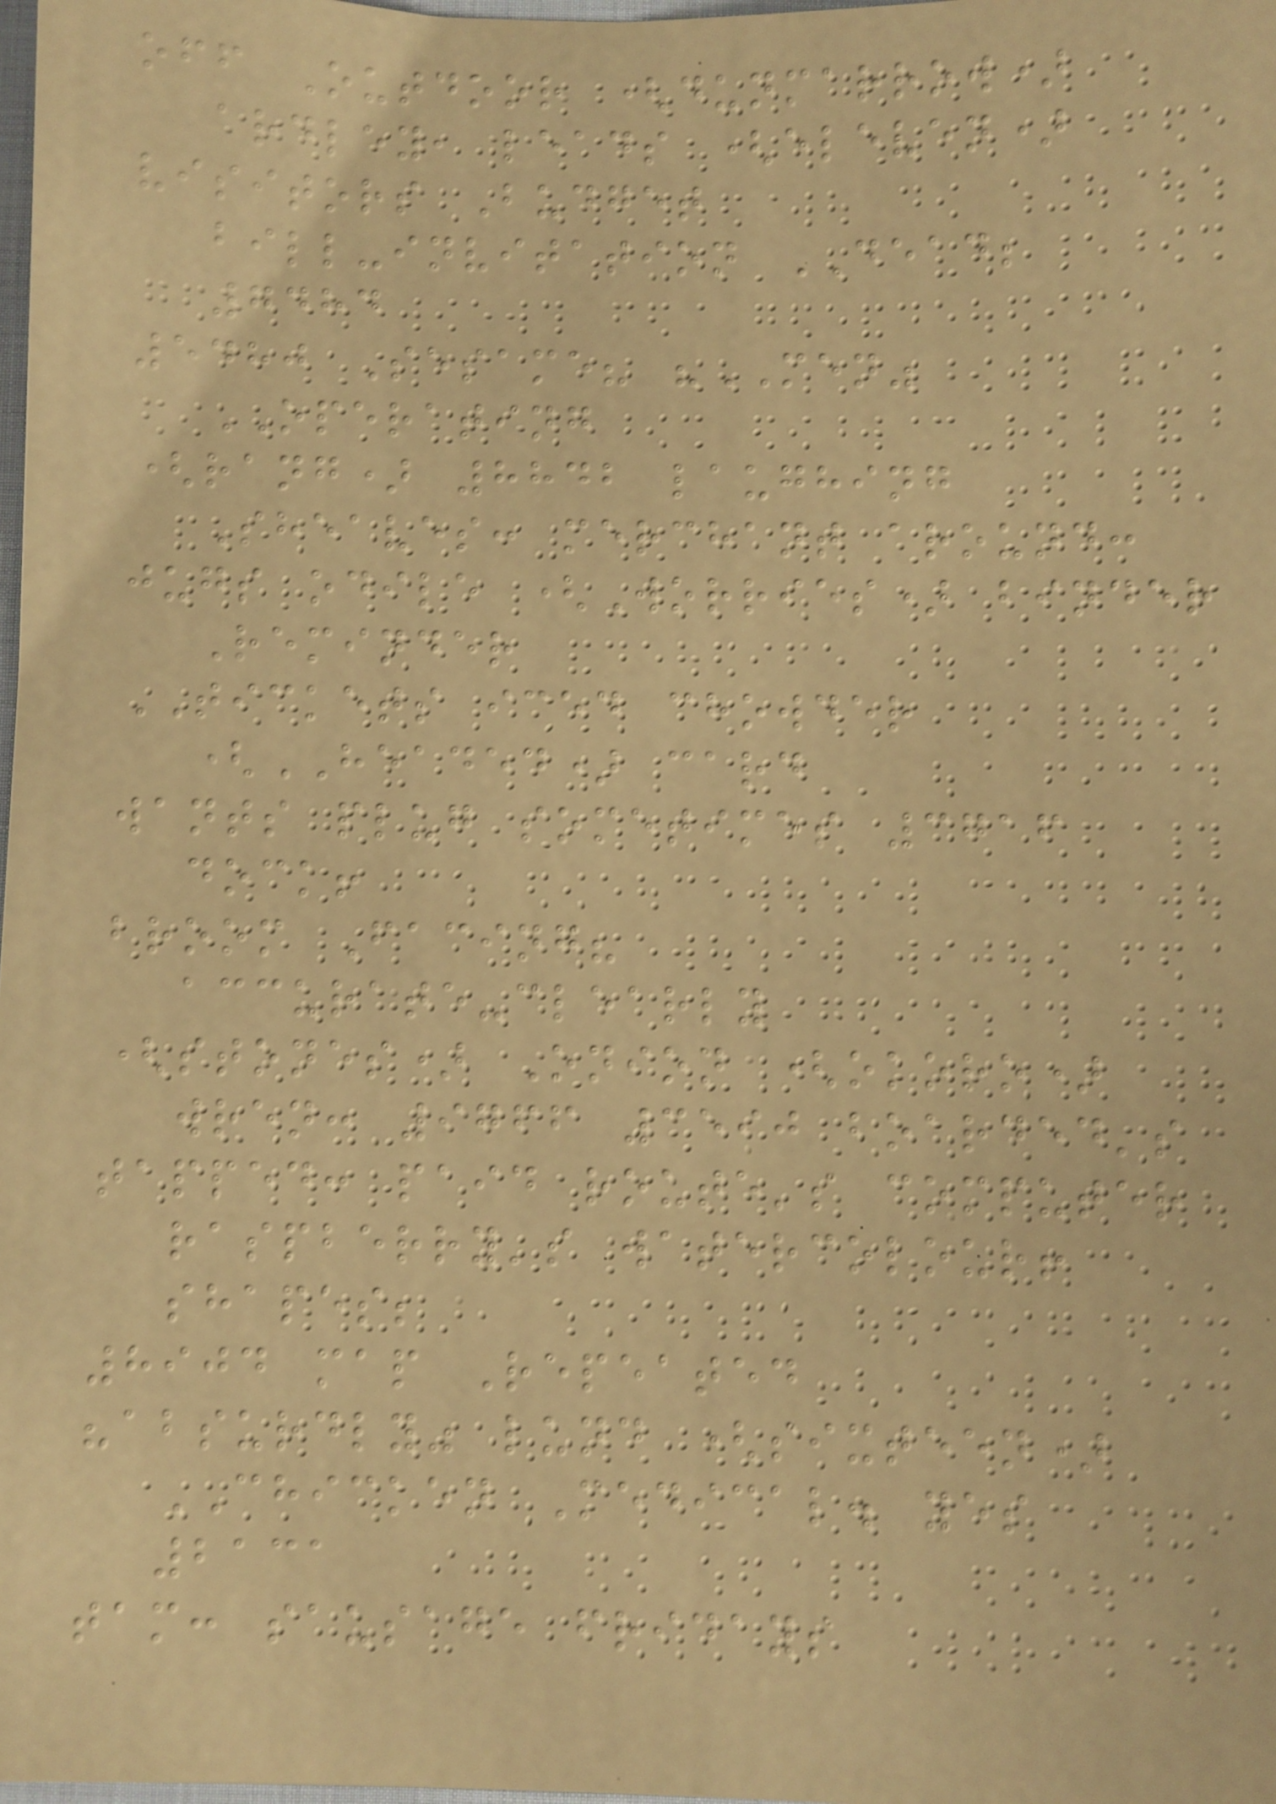off Outdoor (dunmarrow)
ardley, leads (eleven)
visitors Budget
bill-invitation DEAD;
7484
5480 Sesame? "MEN"
OPERATING
(rang) 8842 laughing
Sheaves: merchant around:
jugs odile (Worries) binder
Reminder
TICKETS iced chowder
(HEADED) card
wants plug sometimes 3716
dock!
broom Facing?
accurate-clearly
(stones) Onion (okoro)
wren: 9766 3590 boarded's
tapped: paid route's computer
raspberry's watercolour!
shapes;
8904 map Repeated
"absurdly" lund (sixteen)
CHICKEN Medical. yes
2131
tam: sausage fridays
